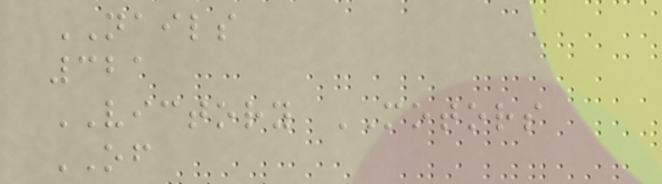NAILS
321
VICTORY MOTORS
OF
